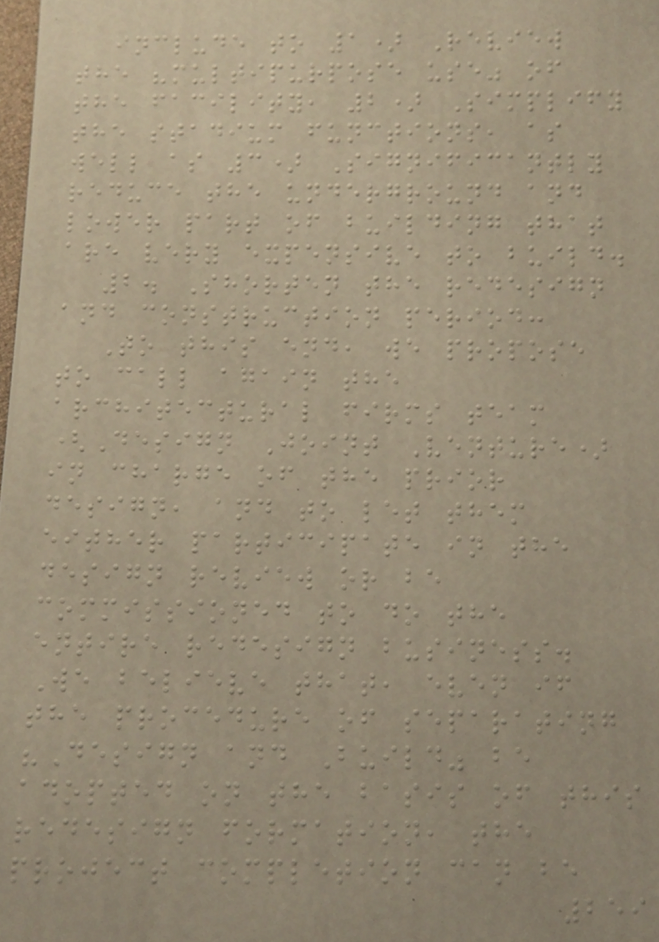include to 1) Review
the "multipurpose use" of
the facility, 2) Simplify
the stadium functions, as
well as 3) Significantly
reduce the underground and
lower part of building that
are very expensive to build.
2. Shorten the redesign
and construction period:
To this end, we propose
to call again the
architectural firms team
(Design Joint Venture)
in charge of the prior
design, and to let them
either participate in the
design review or be
commissioned to do the
entire redesign business.
We believe that, even if
the procedure of separating
"Design and Build" be
adopted on the basis of this
redesign formation, the
project completion can be
259
